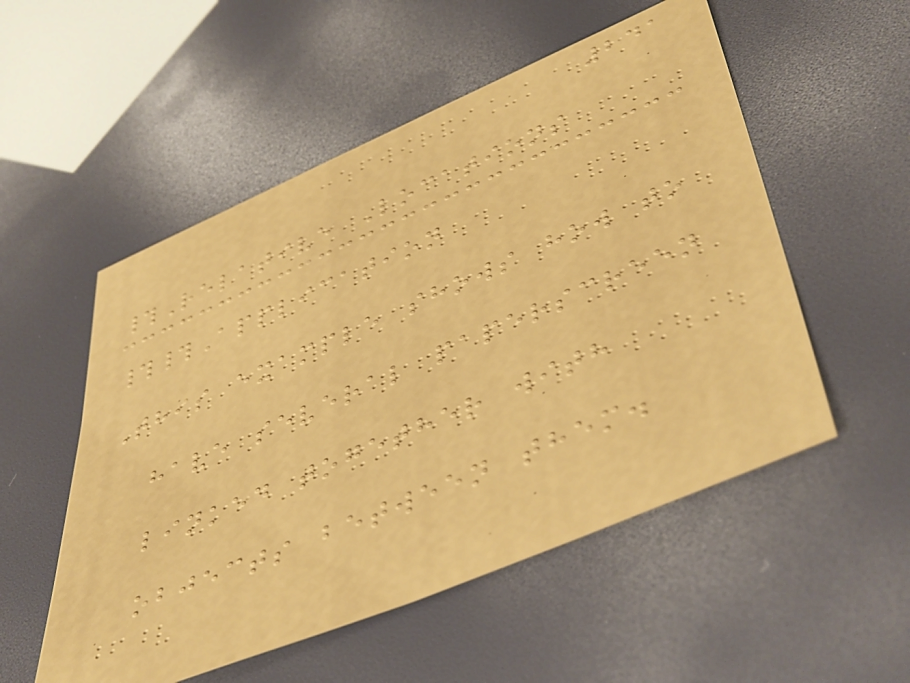241
#Relative Locations
##Application
This example shows how to
have several paperscreen
linked together with
objects between them.
